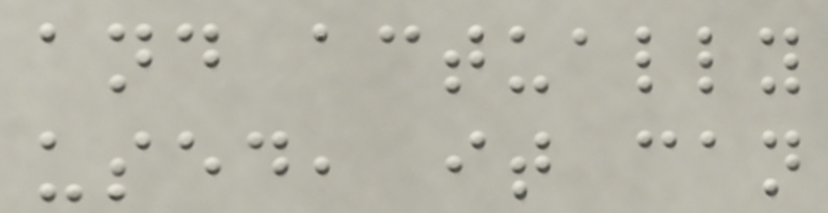and actually
used, it can
